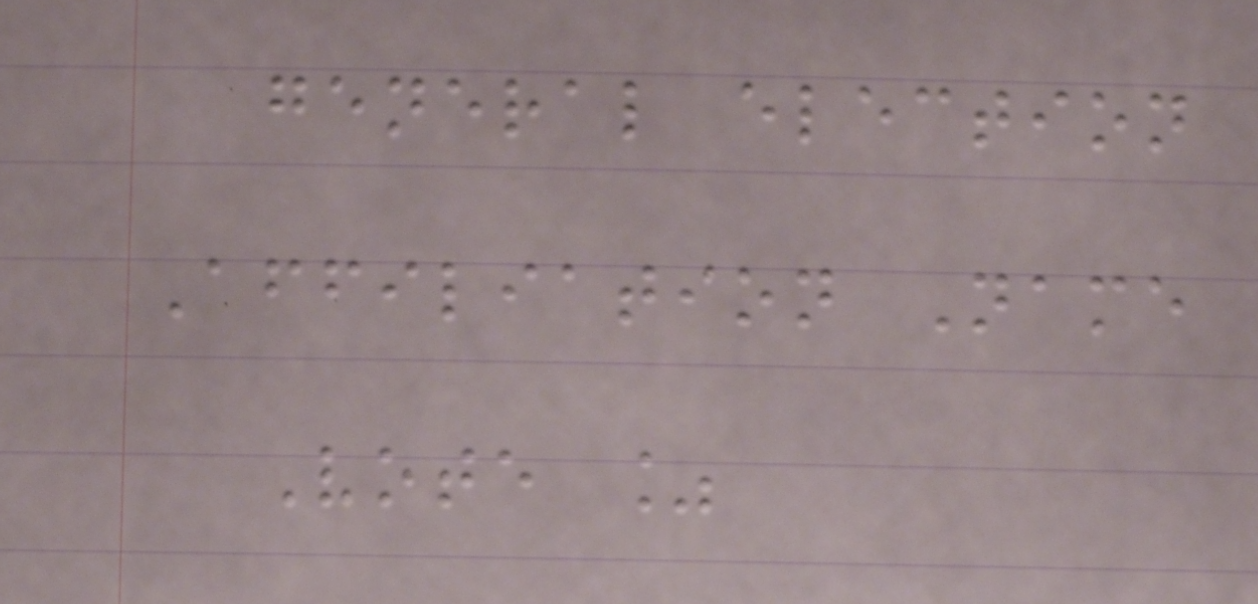general election
Affiliation Name
Vote %
